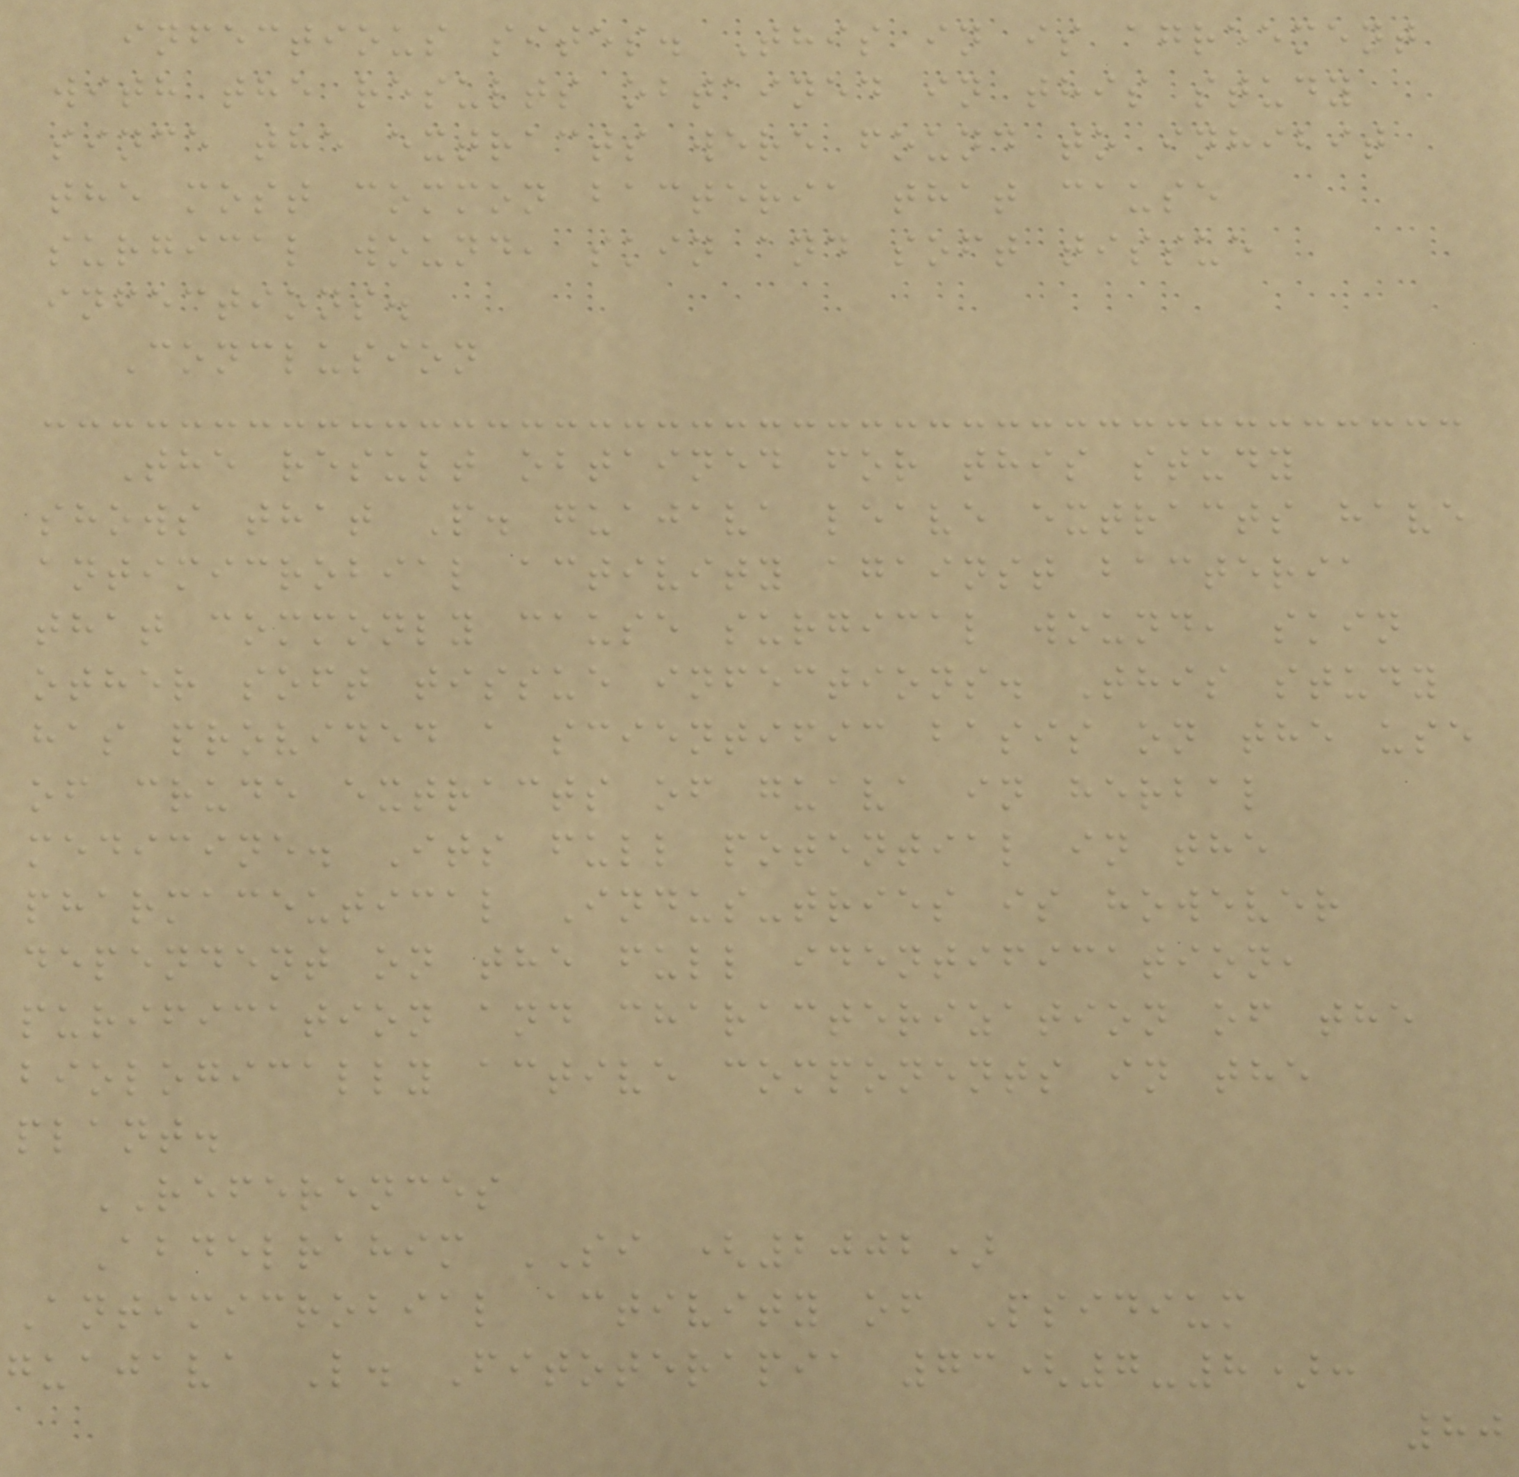infectious sites. This in is agreement
with the results obtained in this study
since the extracts were found to inhibit
the most common bacteria that cause
surgical wound, skin and soft tissue
infections.
Conclusion
The result obtained for this study
shows that P. guajava leave extracts have
antimicrobial activity against bacteria
that commonly cause surgical wound, skin
other soft tissue infections. This study
has provided a scientific basis on the use
of crude extracts of guava in herbal
medicine. Its full potential in the
pharmaceutical Indus-tries is however
dependent on the full identification,
purification and characterization of the
biologically active components in the
plant.
REFERENCES
Abdelrahim SI (2002)
Antimicrobial activity of Psidium
guajava L. Fitoterapia 73(7-8):
80
